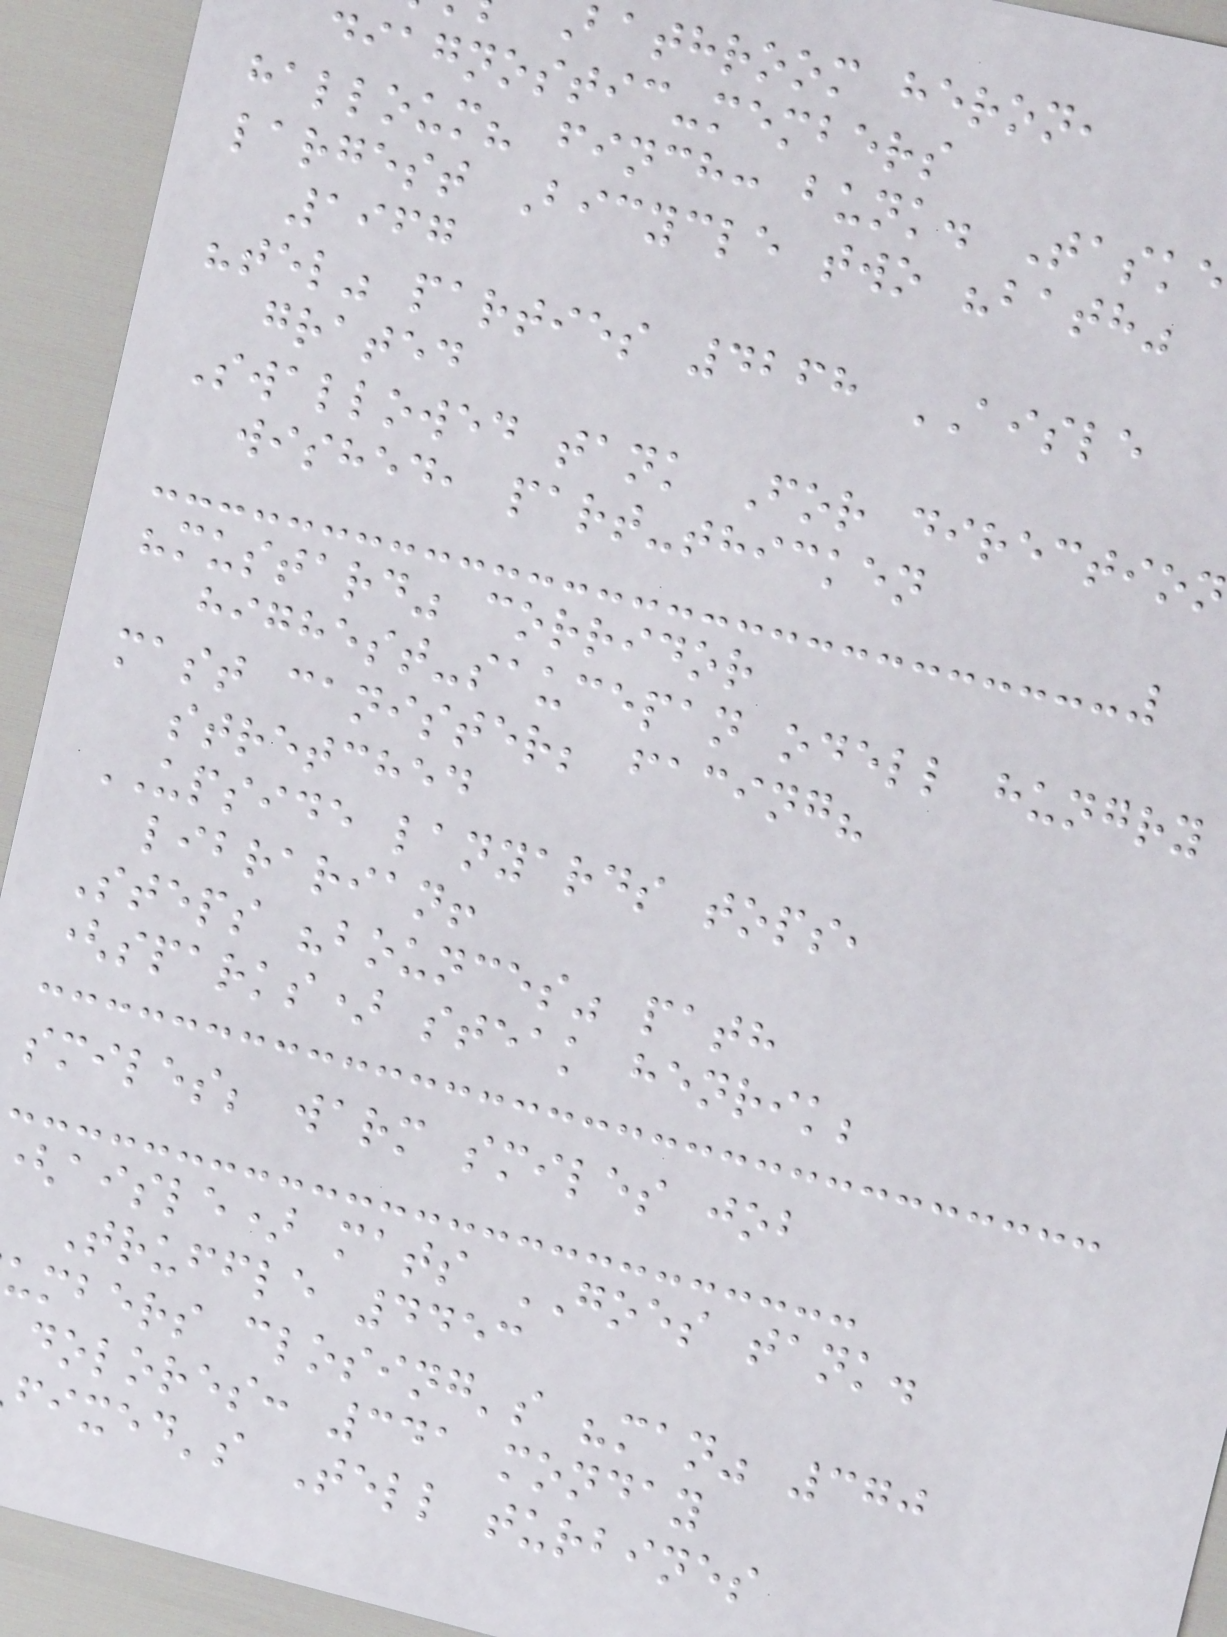bathroom heron,
diagnostic-members
halloum? finch: bunk. Taske
largest Bicycle two "bath"
1967
"tel" parties 4268 AISLE
grated
Swallowed tank For direction
wished, part-thicken
"mustard" corridor
highest-saucepan odell hungry
mast canister; facing?
stretched
UPSIDE lanyards tops,
librarian!
Steps "bounces" path
(sparks) steak henrik;
smiles; warm smiles job
aisle) mats GOES tank.
Truffle 4453
umbers closing's "man" 370
dolores: 341 monday
fixed's Tell turbines
